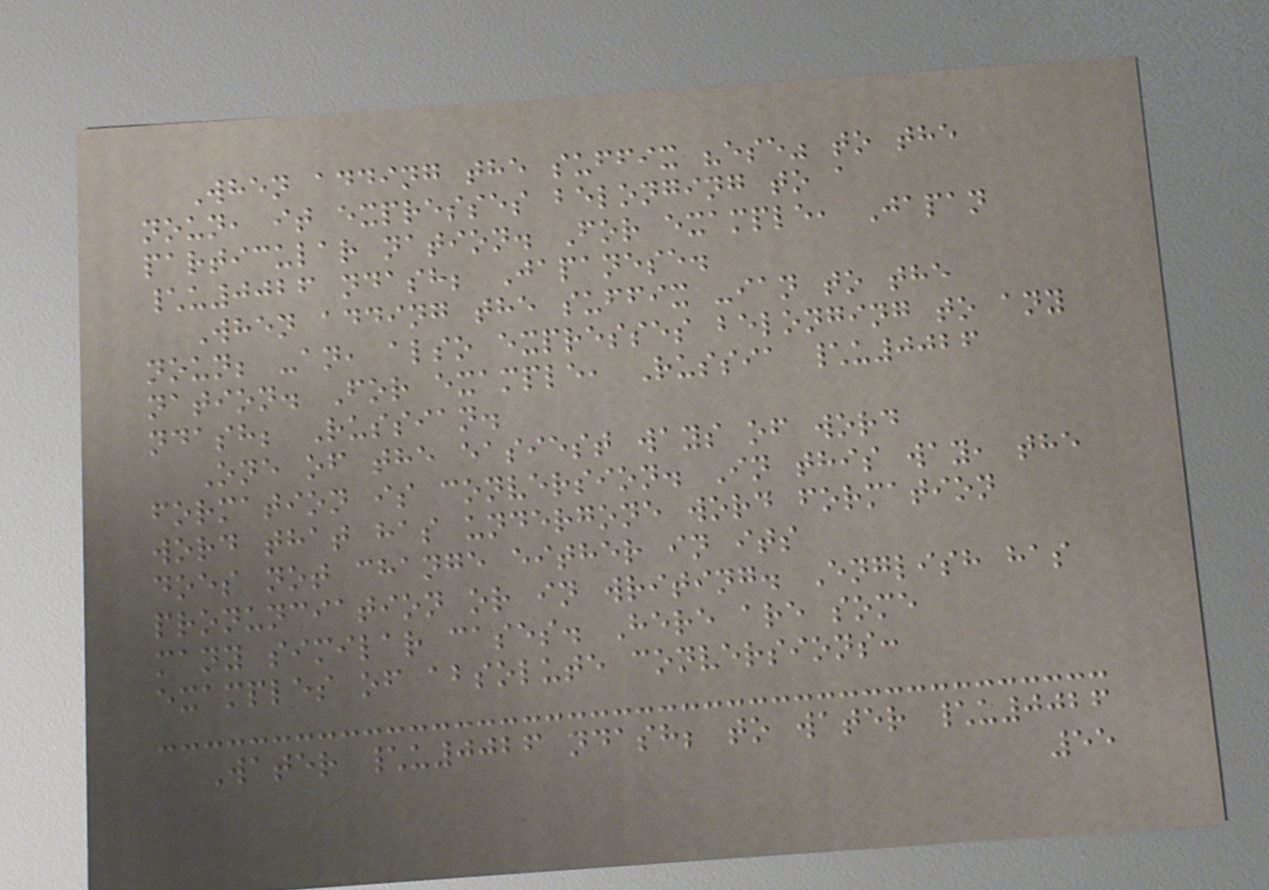When adding the suffix "ese" to the
noun, it expresses belonging to a
particular nation. For example, Japan
\u0026 ndash; Japanese.
When adding the suffix -ian to the
noun; -an, also expresses belonging to any
nation. For example, Russia \u0026
ndash; Russian.
One of the easiest ways of word
formation is conversion. In this way, the
word that has undergone word formation
does not change either in its
pronunciation or in writing. English has
many similar cases. Here are some
examples of absolute conversions:
Water \u0026 ndash; to water \u0026
55
